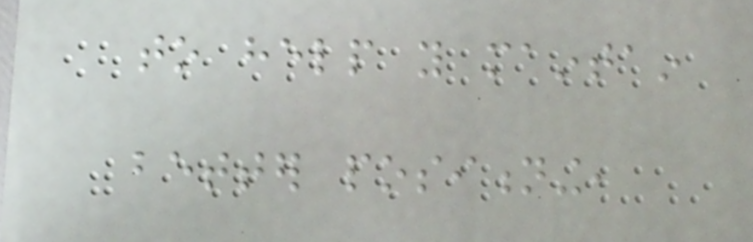to help you maintain
better positioning,
